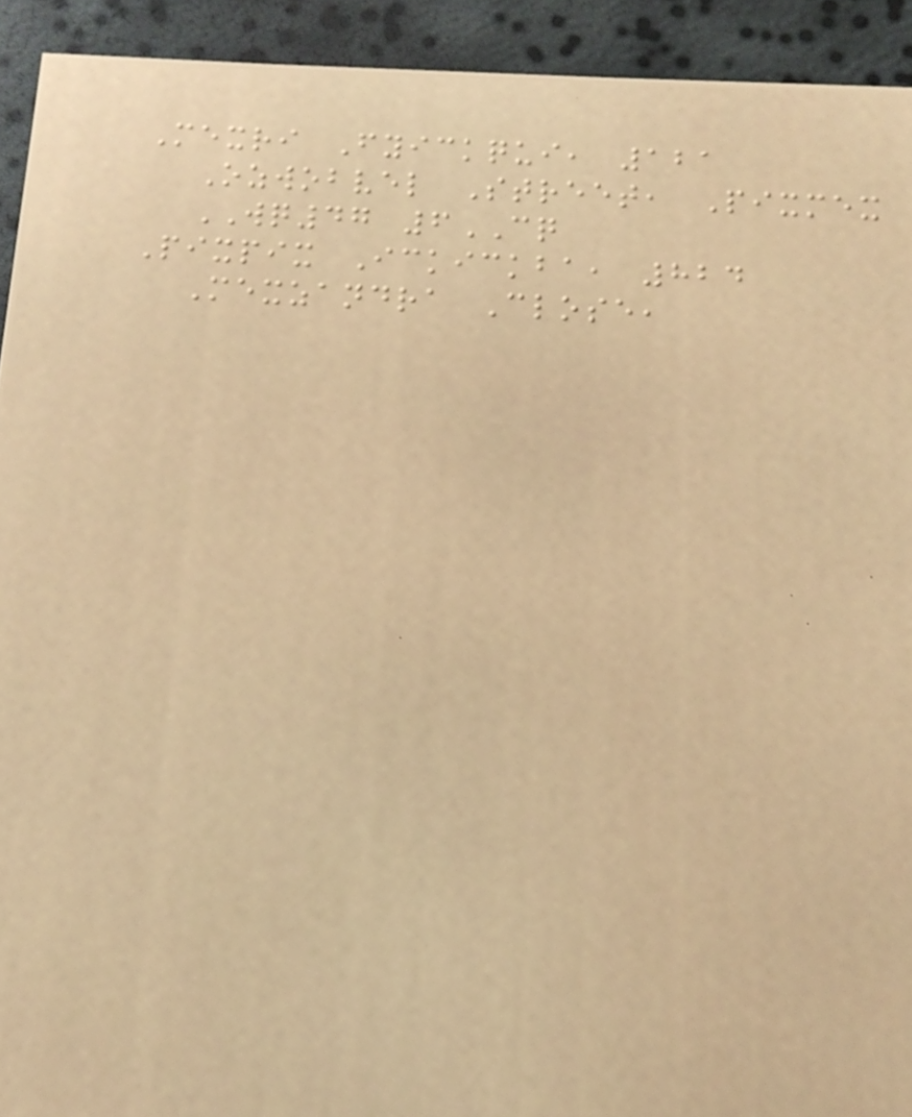Mexri Fyickqui, 121
Ozwobvel Street, Pixmex
WQ47 6CQ
Pixpix Ickickba, 824
Mexzandra Close,
